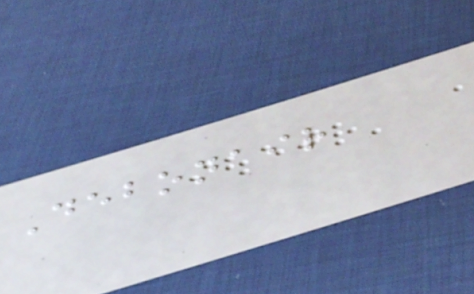Debonair
